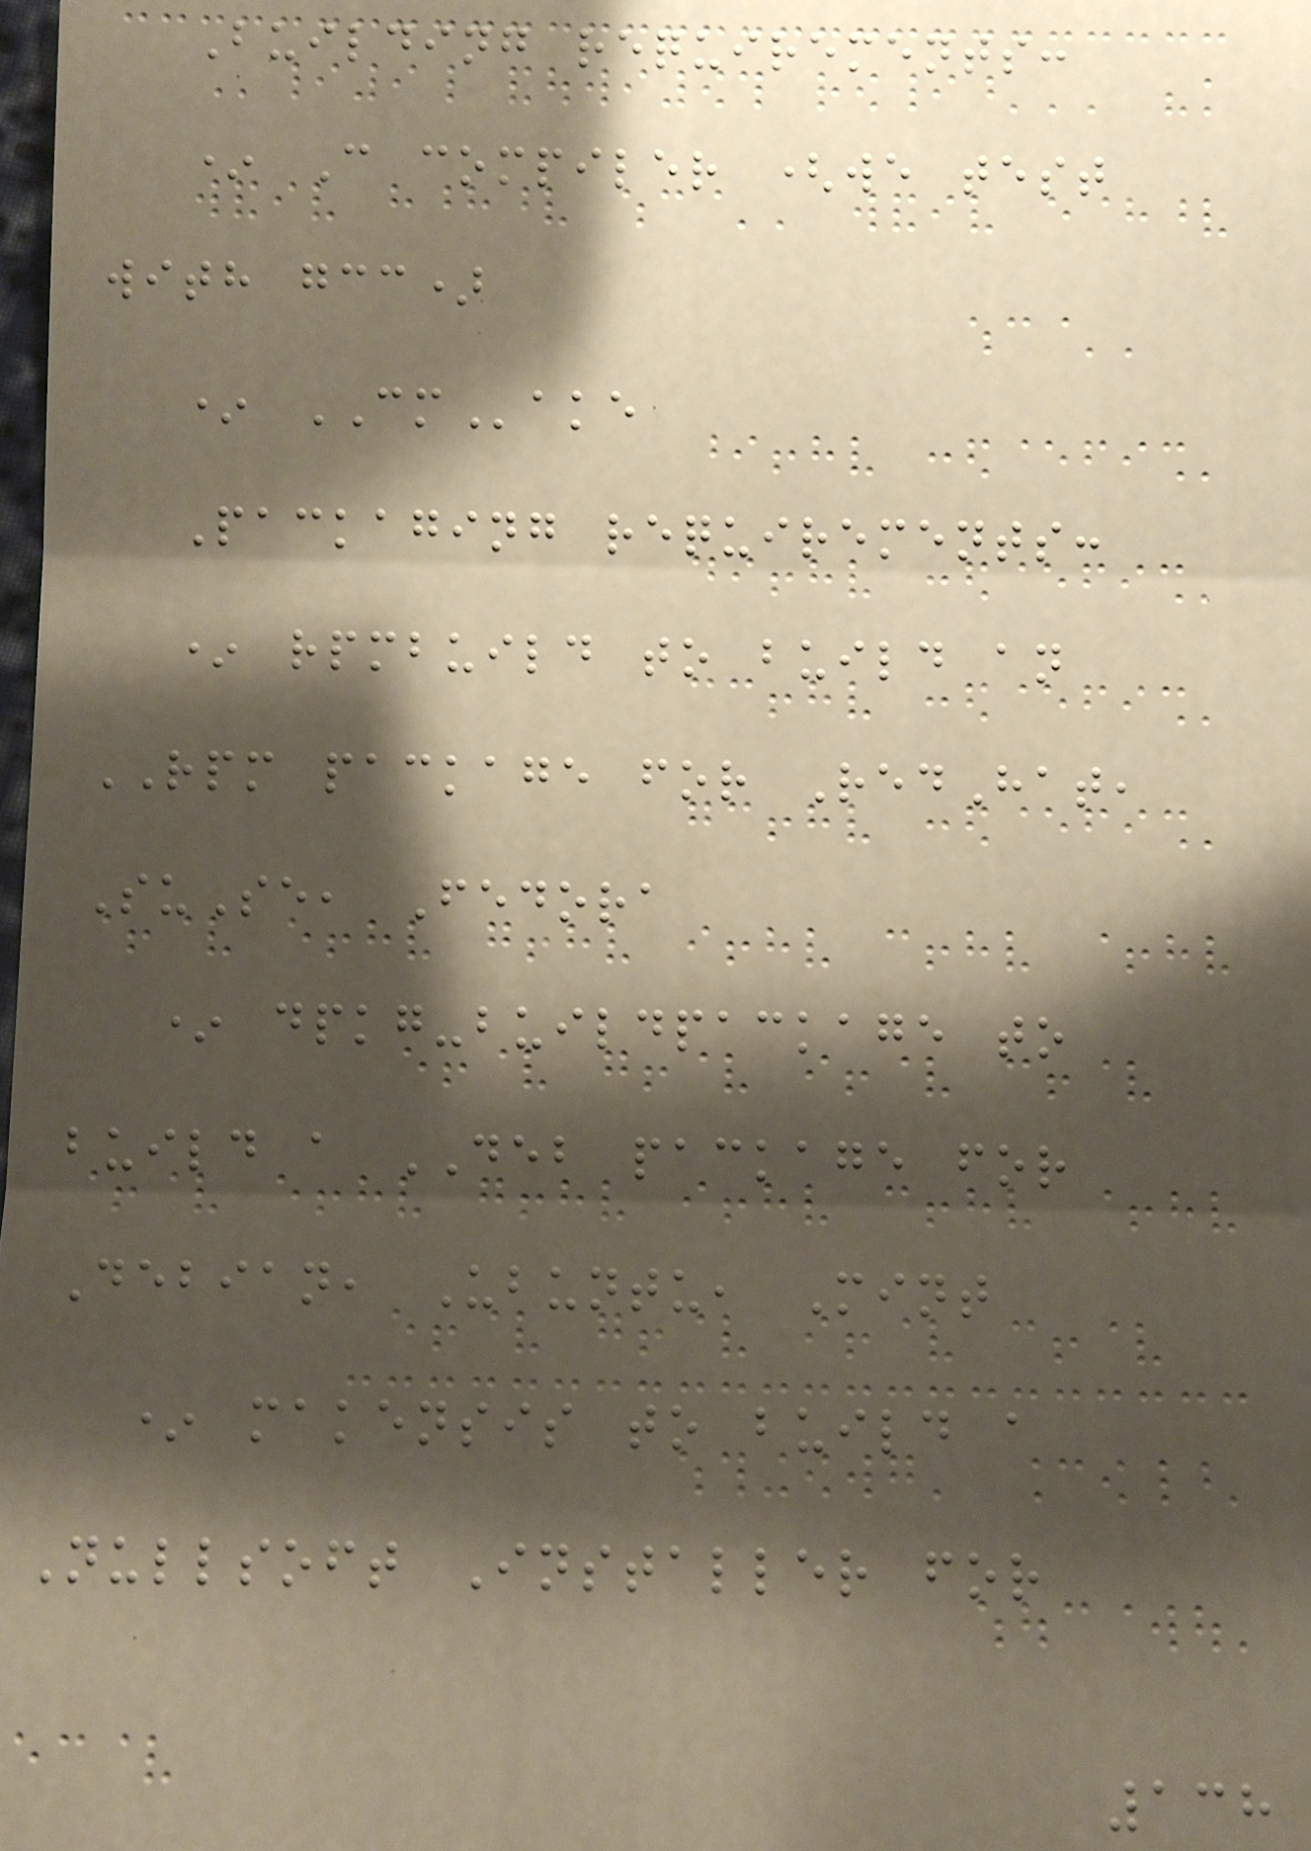Building requirements:
* C compiler (we test
with gcc)
* CMake
Packaging requirements:
* rpmbuild to build an
RPM package for RedHat,
SuSe, Fedora
* dpkg-buildpackage to
build a DEB package for
Debian, Ubuntu, Mint
* makensis to build a
Nullsoft Installer for
138
